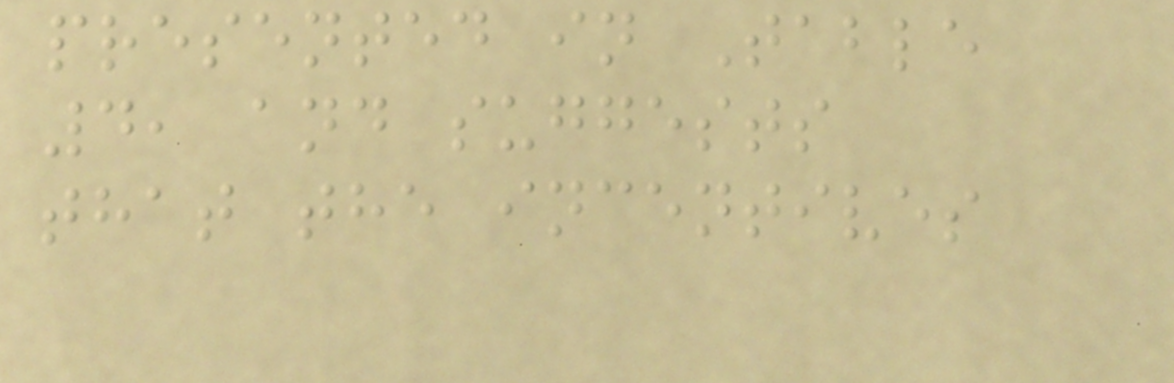presented in Table
4, and suggests
that the incentives
